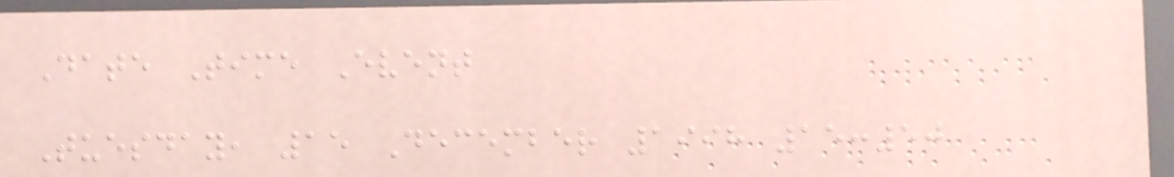Date Time Event
Tuesday, 15 December 1998 15:50
